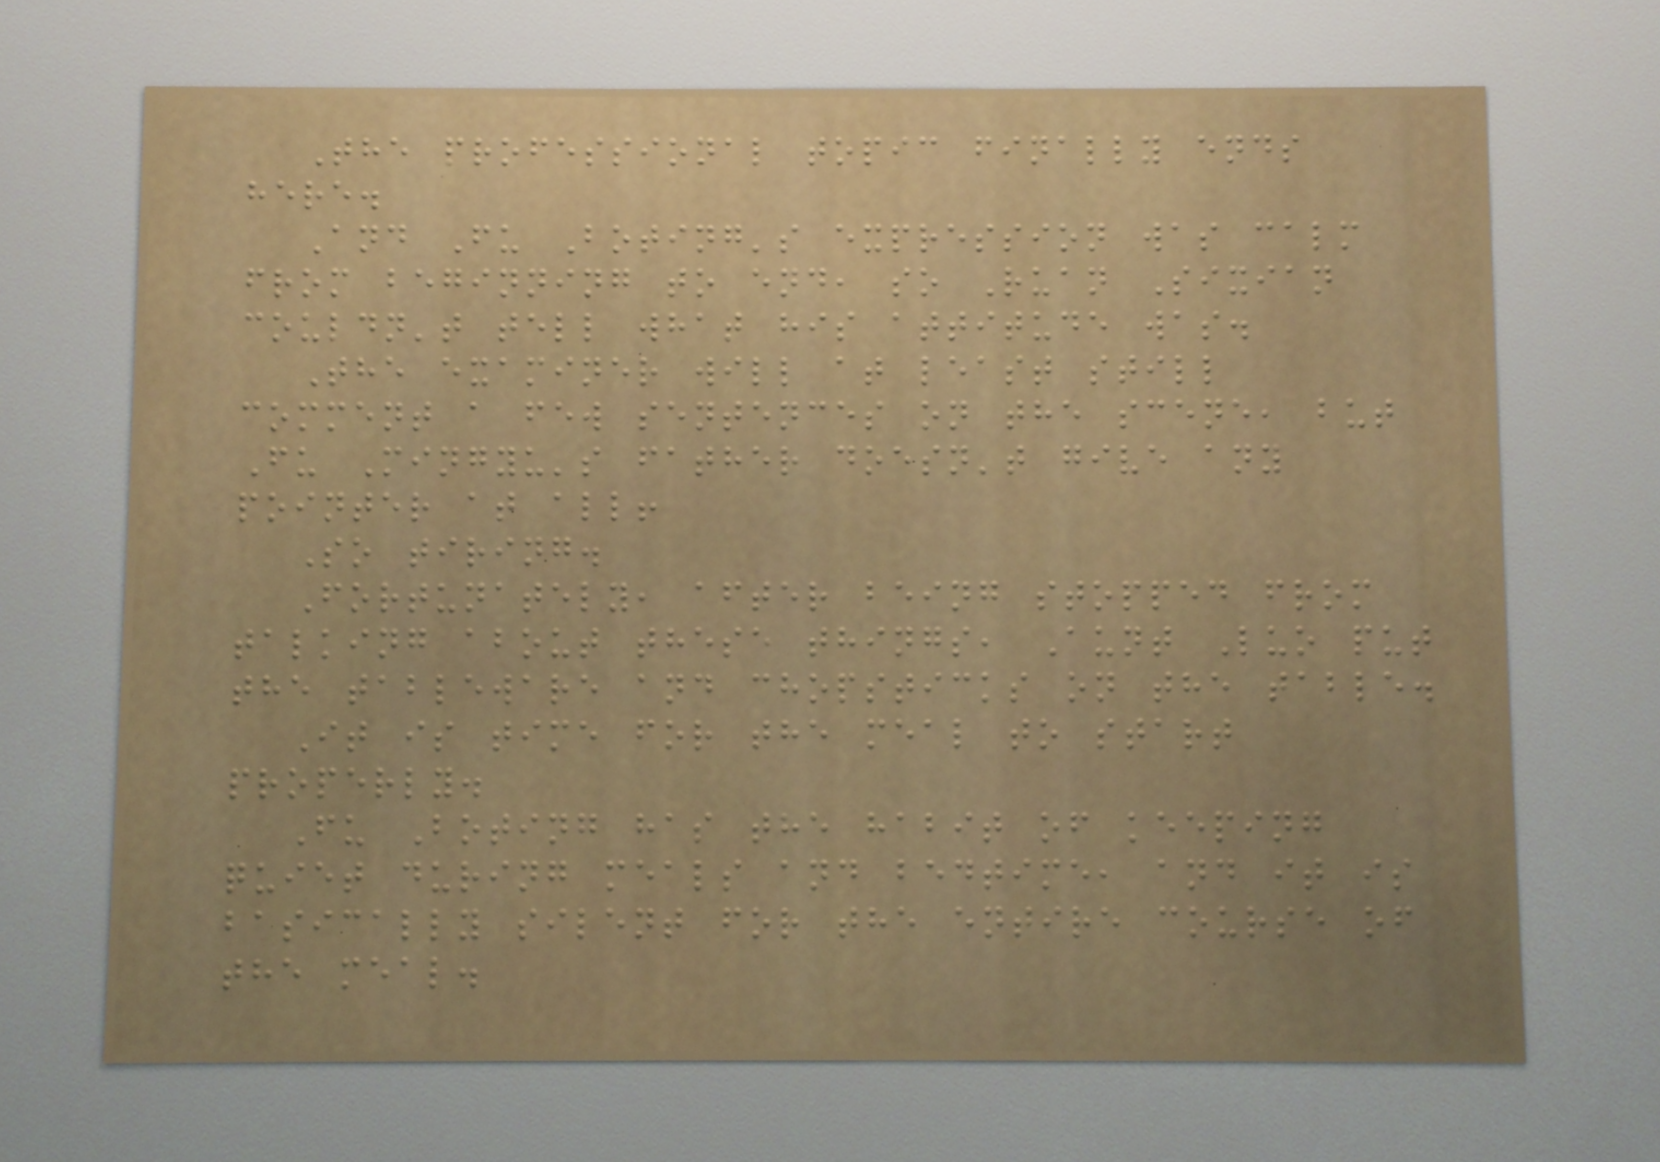The professional topic finally ends
here.
And Fu Boting's expression was calm
from beginning to end, so Ruan Sixian
couldn't tell what his attitude was.
The examiner will at least still
comment a few sentences on the scene, but
Fu Mingyu's father doesn't give any
pointer at all!
So tiring.
Fortunately, after being stopped from
talking about these things, Aunt Luo put
the tableware and chopsticks on the table.
It is time for the meal to start
properly.
Fu Boting has the habit of keeping
quiet during meals and bedtime, and it is
basically silent for the entire course of
the meal.
